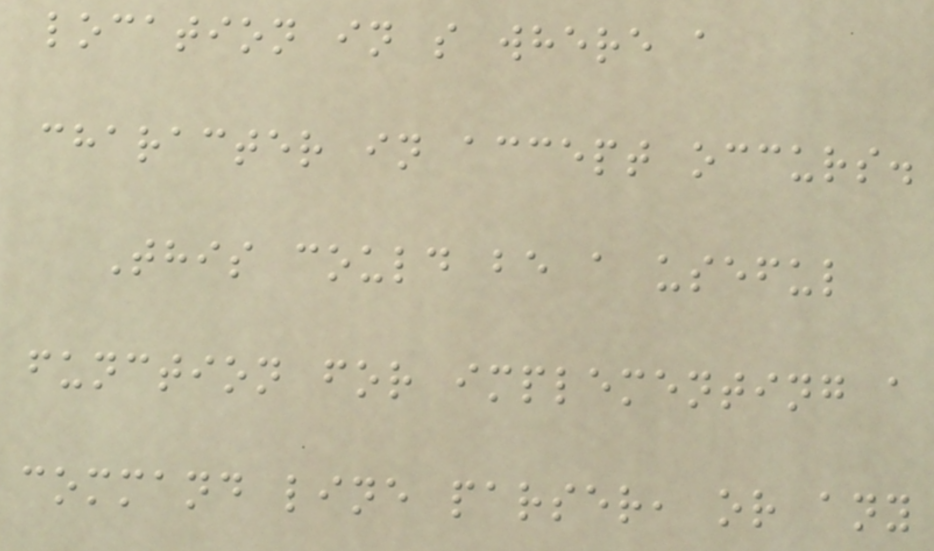location in s where a
character in accept occurs.
This could be a useful
function for implementing a
command line parser, or any
